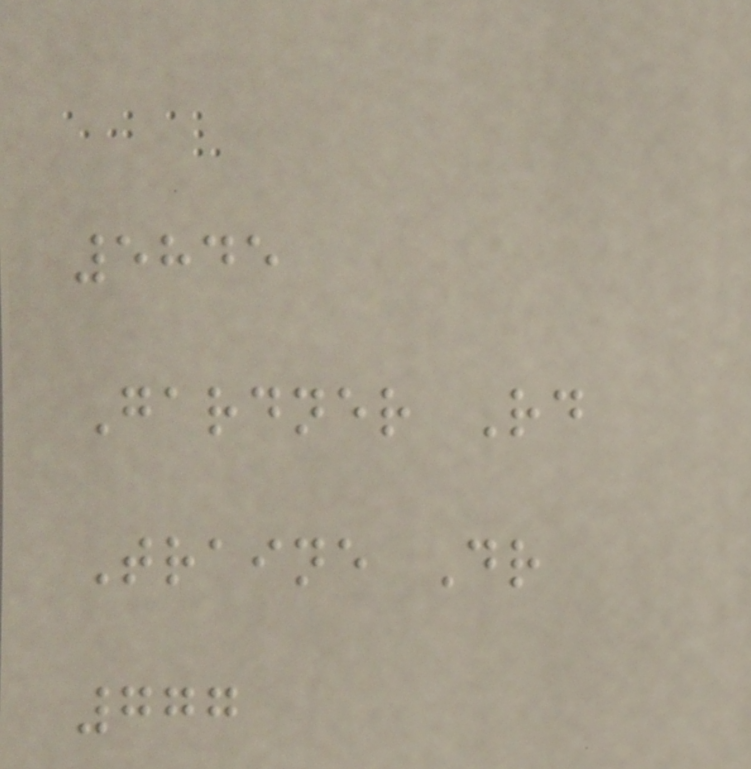5845
Gardner Rd
Traine Dr
777
